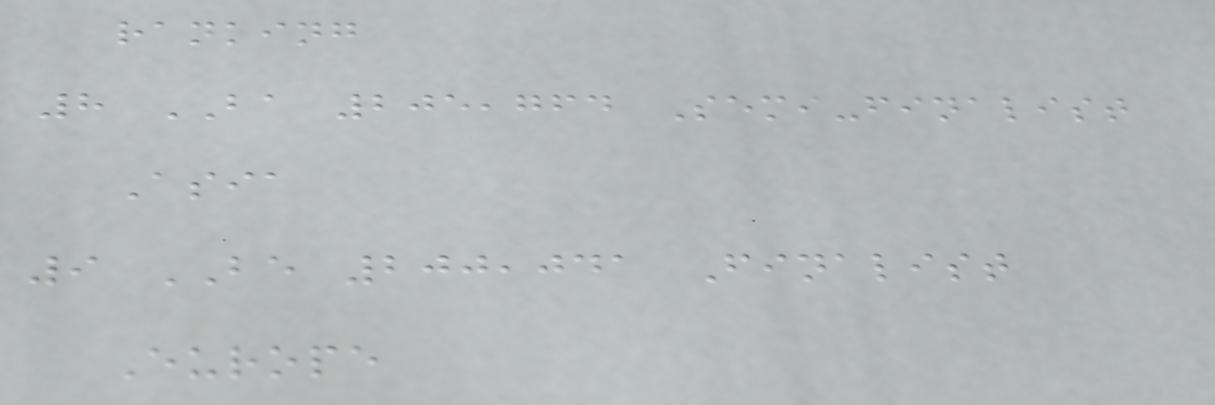ranking
8 BA 205,764 Semi-finalist
Asia
9 BE 200,041 Finalist
Europe
